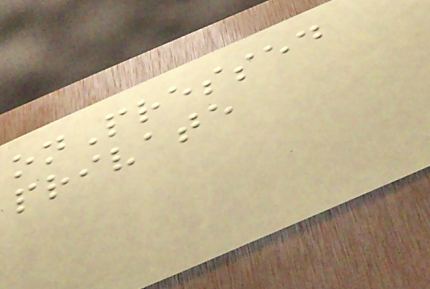onPressed
private
